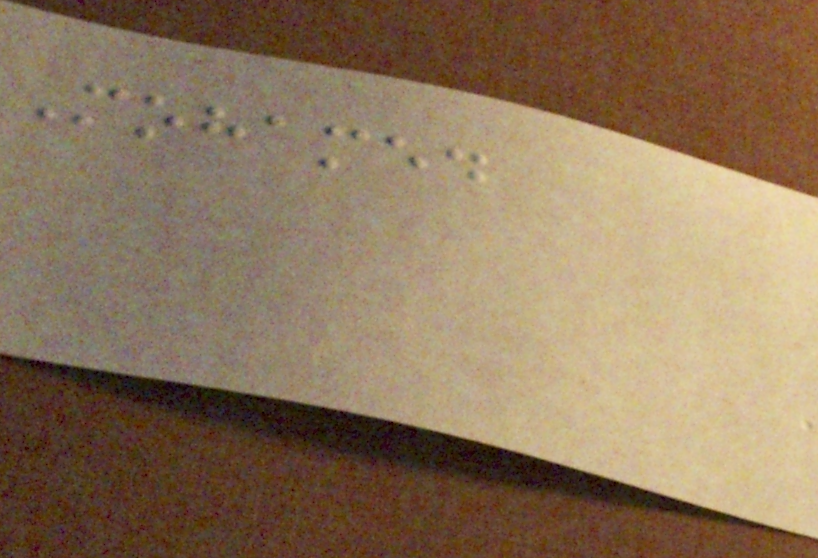Mohamed
